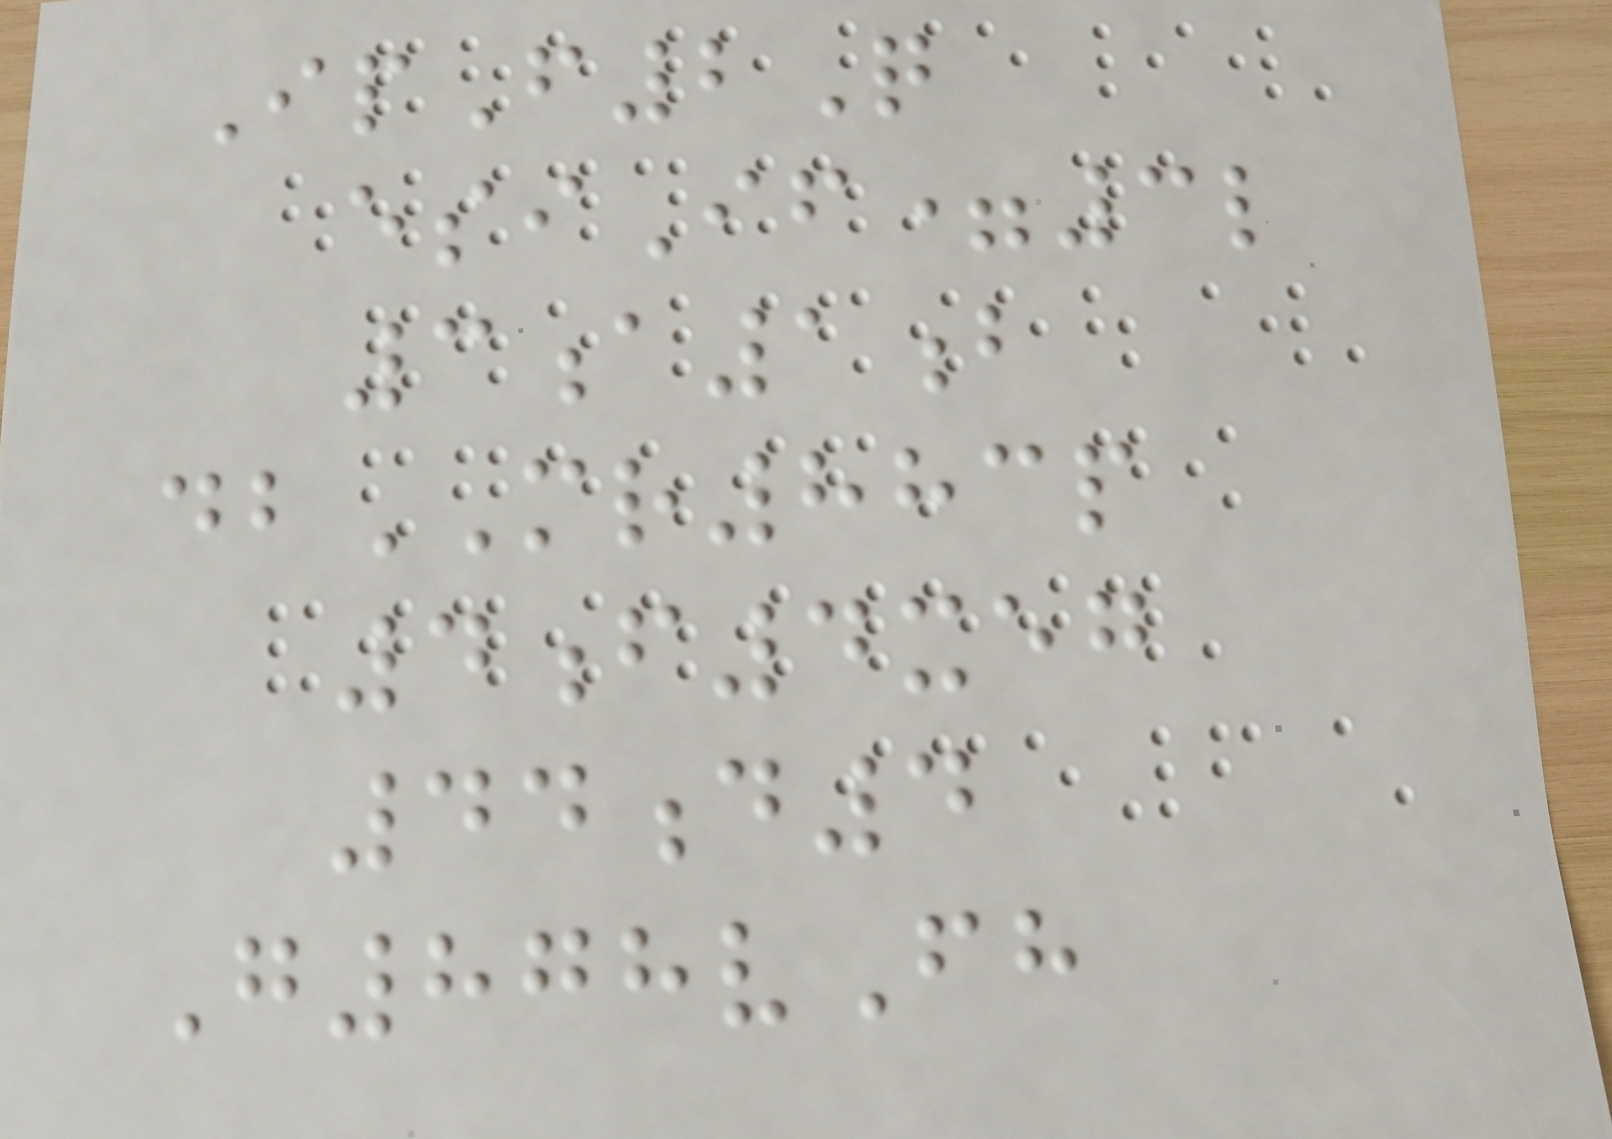IpF2Q
esiIf=3l
3a1b
dbMR883p
4f4xeg
44d4
G878vFh
